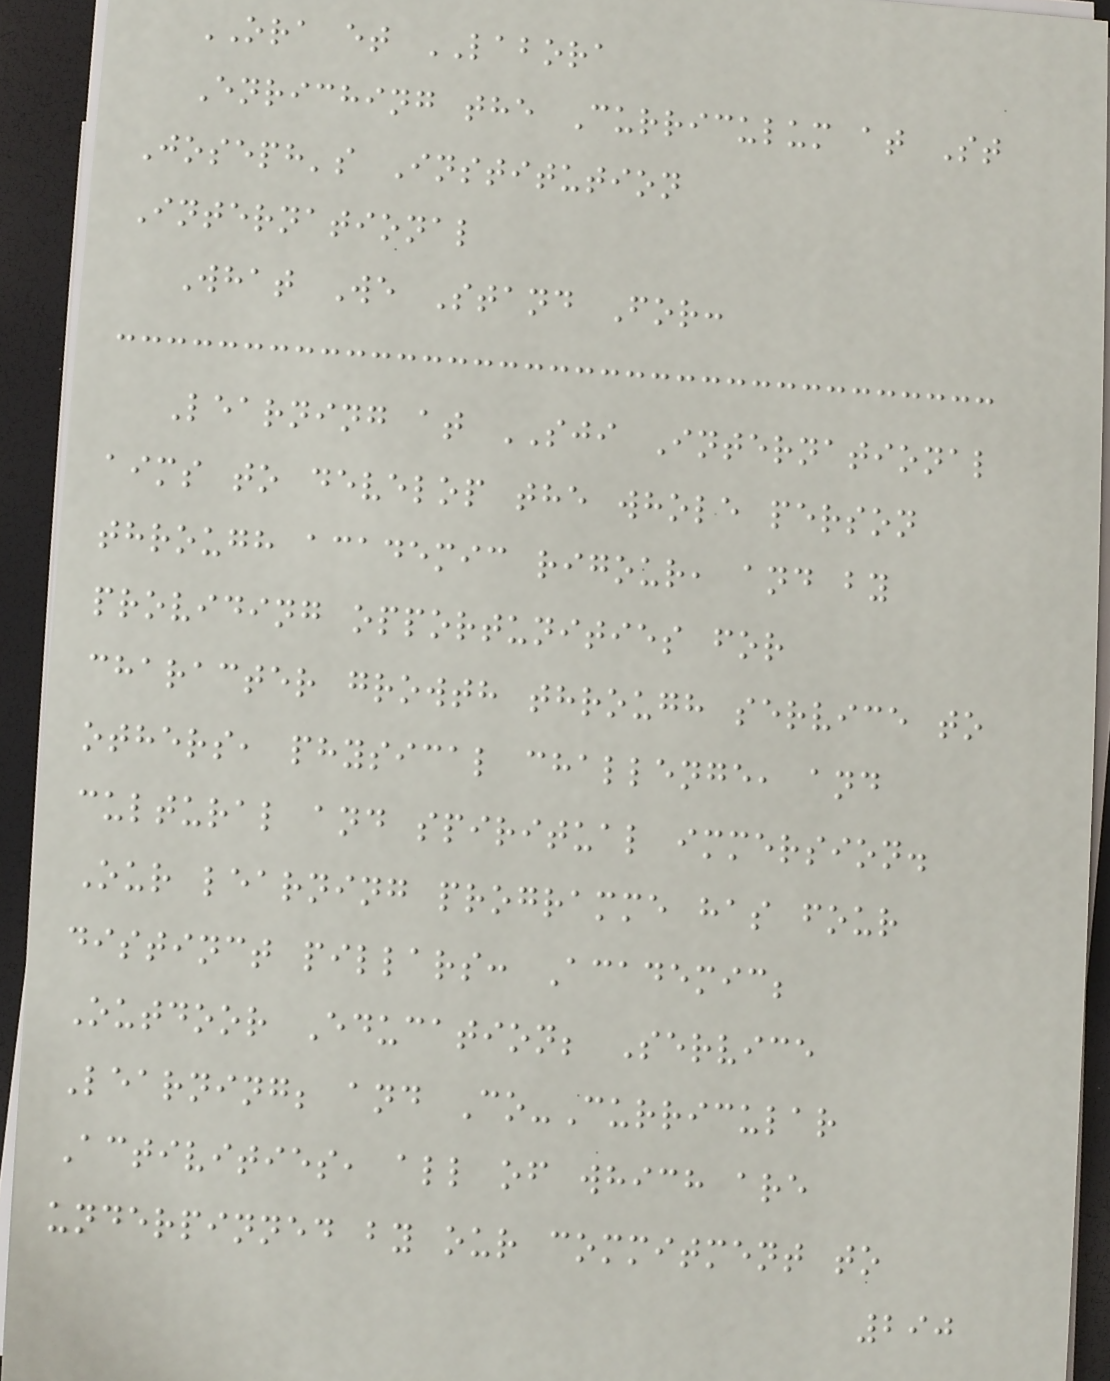ORA et LABORA
Enriching the Curriculum at St
Joseph's Institution
International
What We Stand For:
Learning at SJI International
aims to develop the whole person
through academic rigour, and by
providing opportunities for
character growth through service to
others, physical challenge, and
cultural and spiritual immersion.
Our learning programme has four
distinct pillars: Academic;
Outdoor Education; Service
Learning; and Co-Curricular
Activities, all of which are
underpinned by our commitment to
290
